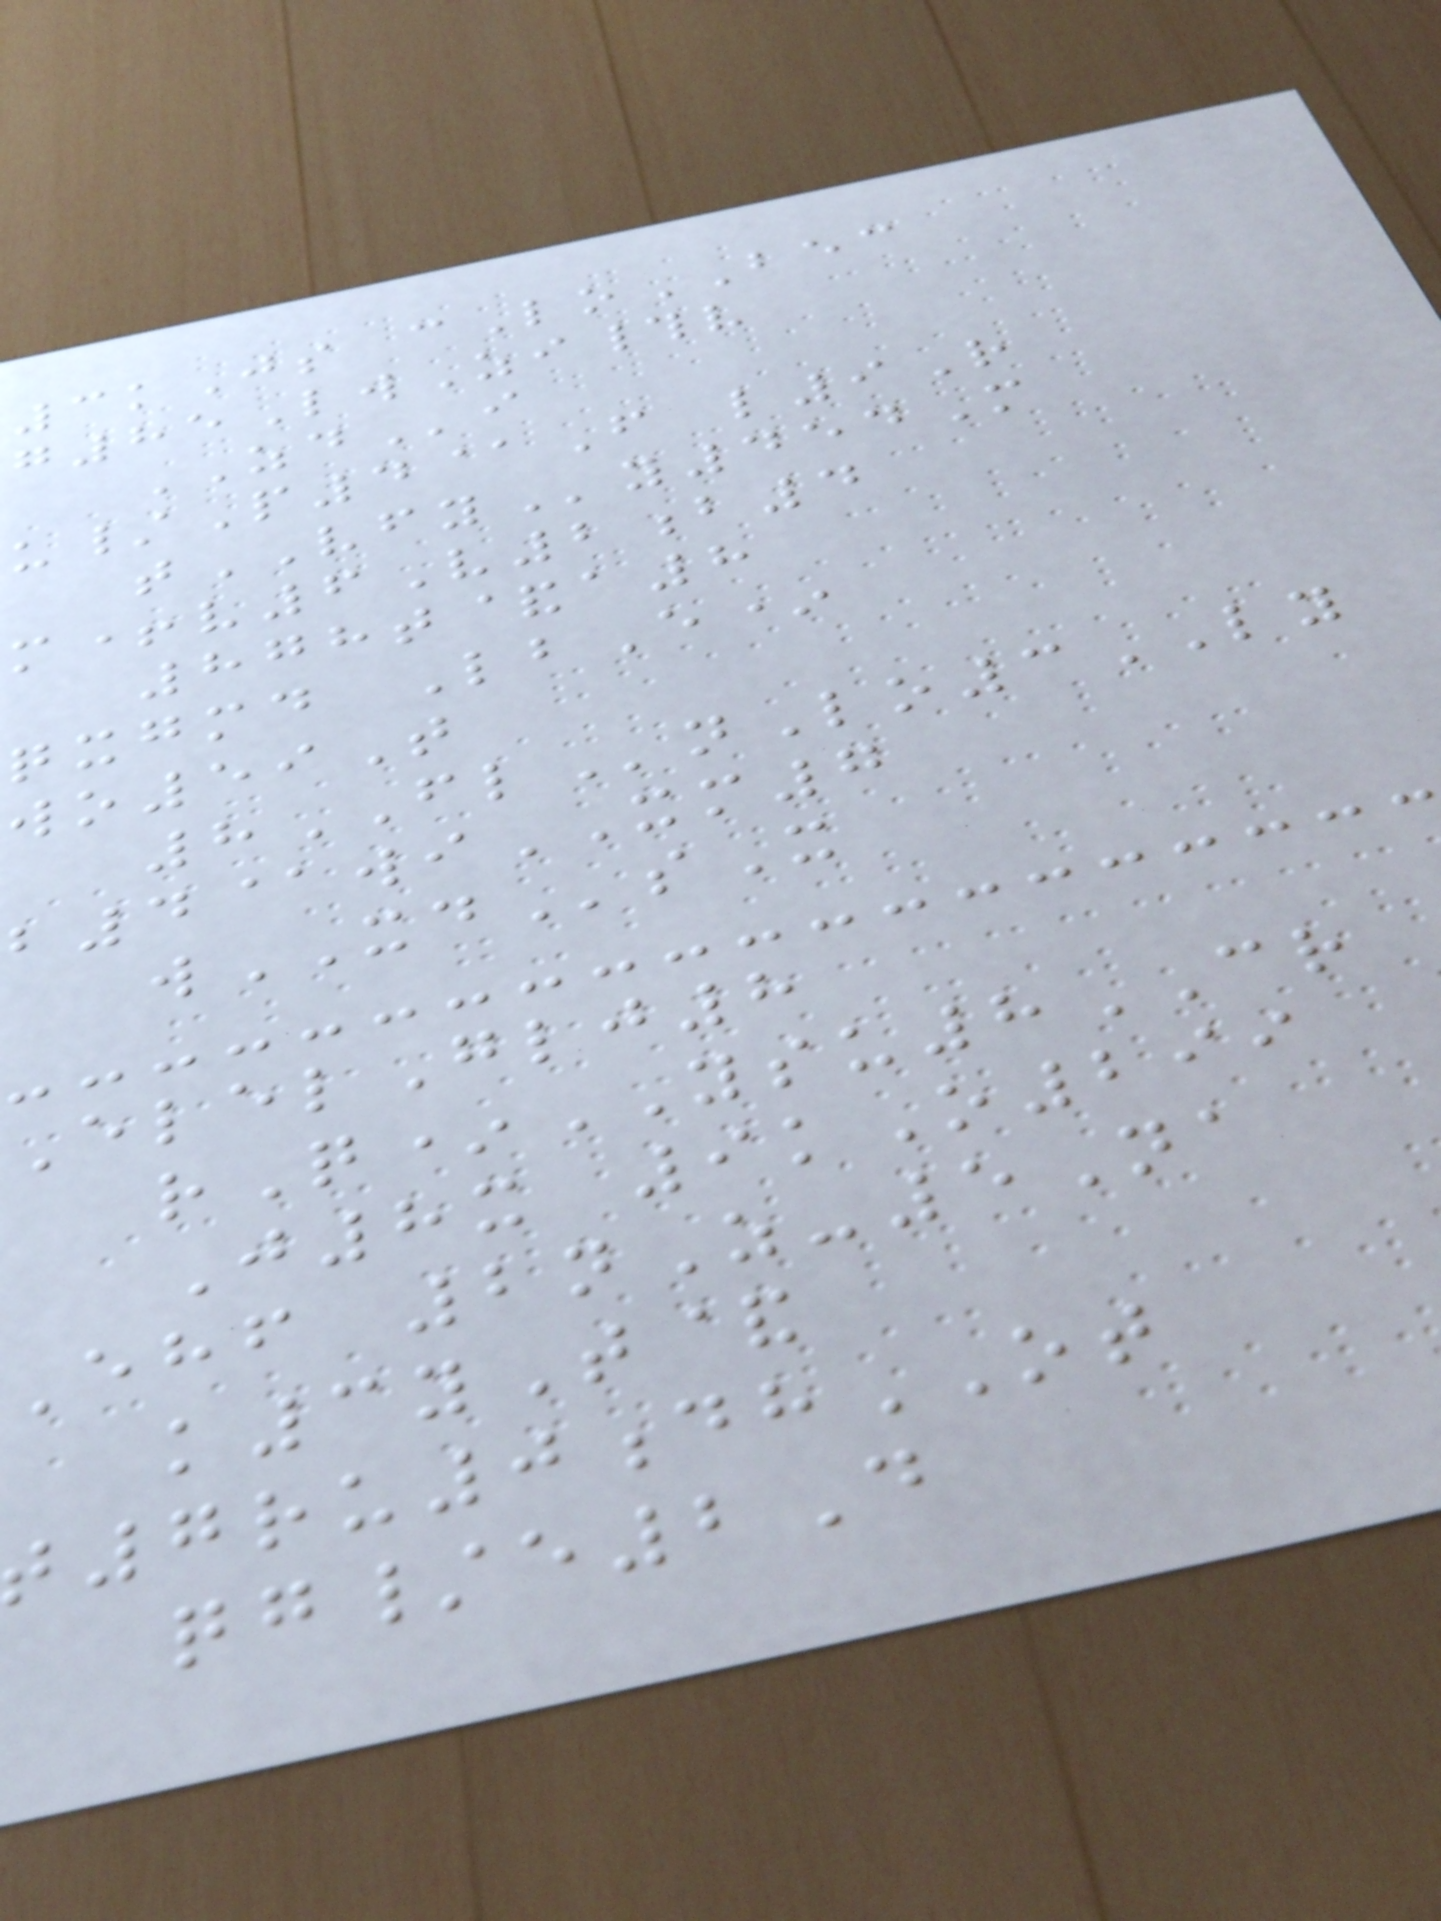3kJs cLoBEC
g85LwZi#v
ZDi
u/P4@F l9R
tVFYy454M
m+v6V2b4
878t&a8
qxgmd LbE*
wo59T
8FLnLo3LY
b4@wiXM7
wXDsX
ElelGlj8
rQ*YSU8CR
J8x 9kO299
Ehf 2nZ-5Na
k3yT&
7ru0dhOT
qg/e2D
